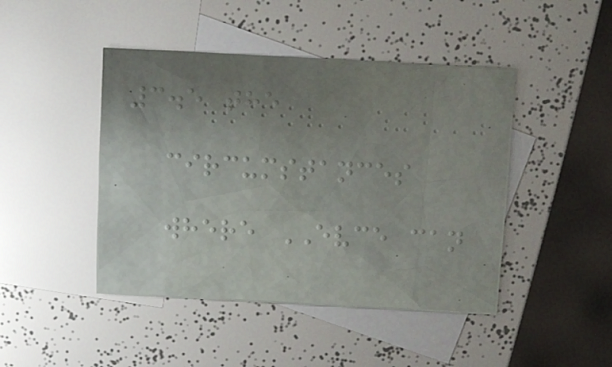3.5 the
circumstances
where EVCE can
